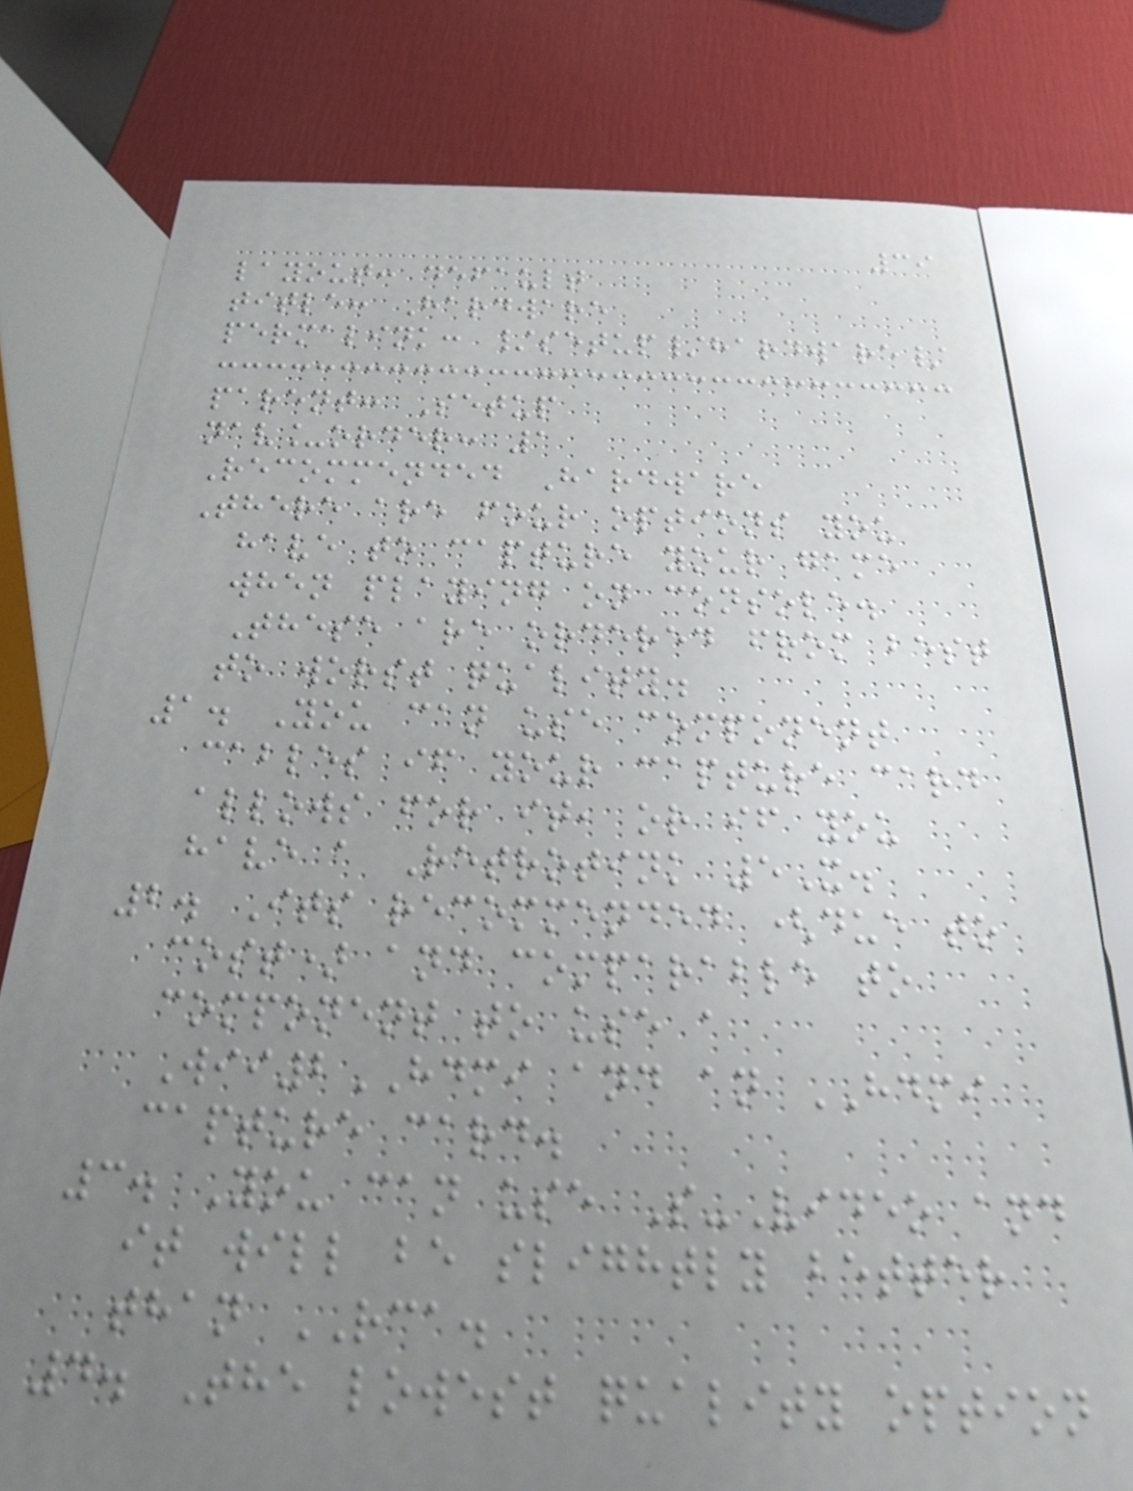39
layout: default
title: Hardware
permalink: /setup/hardware/
parent: Setup
nav_order: 1
Recommended Hardware
There are four options you
have to capture your game
when playing on console.
These are ordered from best
to worst quality.
1. You can use component
cables if your capture card
allows for it, or if you
have a Retrotink 5X.
2. Its recommended (due to
cost) and comparable to
component to use a
Wii2HDMI and an HDMI
capture card.
3. You can use S-Video and
it will be slightly better
than RCA.
4. The lowest quality option
